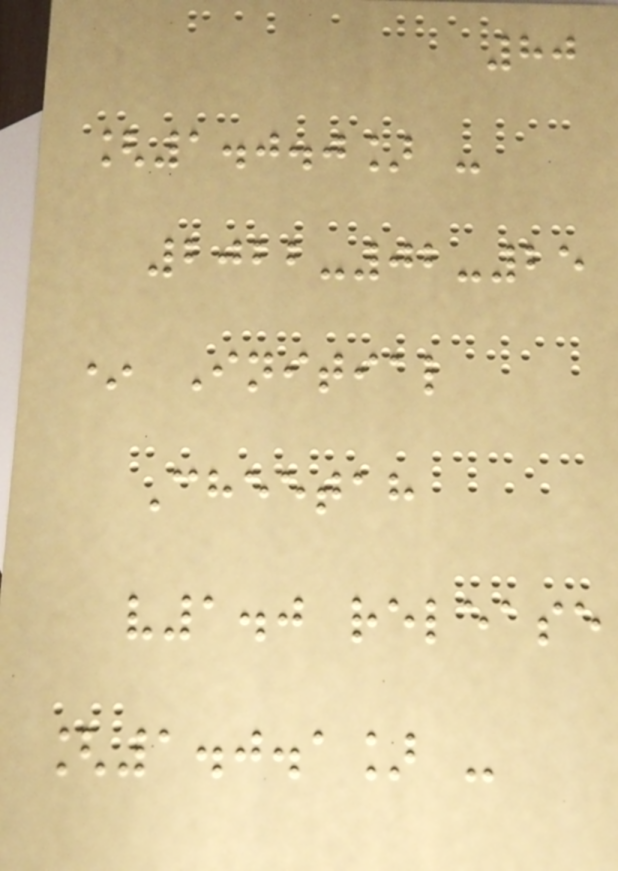80
[1.0.0] -
2022-02-25
* Initial
Cheetah
v1.0 release
[1.0.1] -
